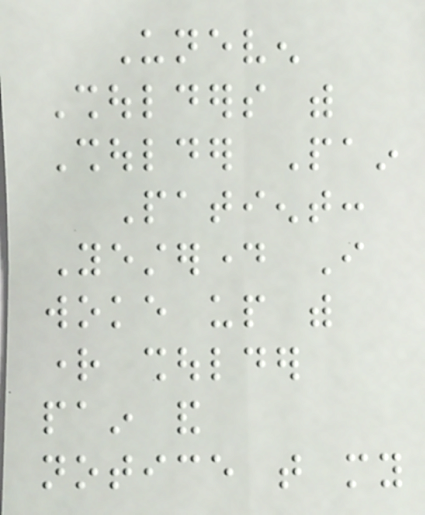Uneven
Shoulders with
Shoulder Pain
Patient:
Yesterday I
woke up with
right shoulder
pain and
notice that my
